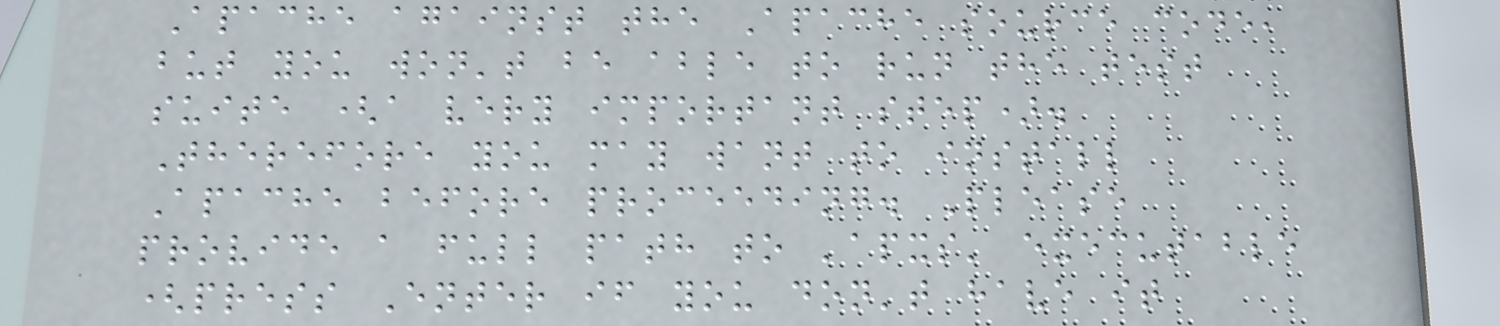Apache against the Apache source code,
but you won't be able to run the test
suite (a very important step).
Therefore you may want to install
Apache before proceeding. Please
provide a full path to 'apxs' executable
(press Enter if you don't have it
